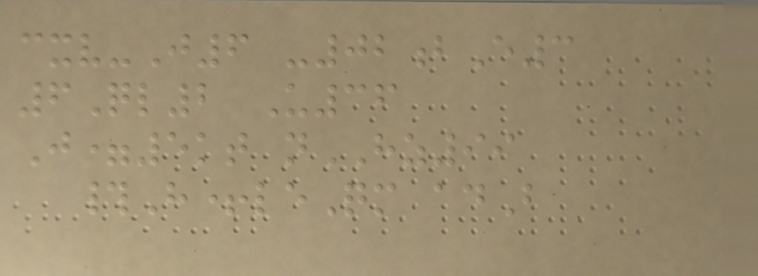cxv-J6 -02bE3
6Ql2 U36
J=5kt nHZ99
#H+leQm adB
